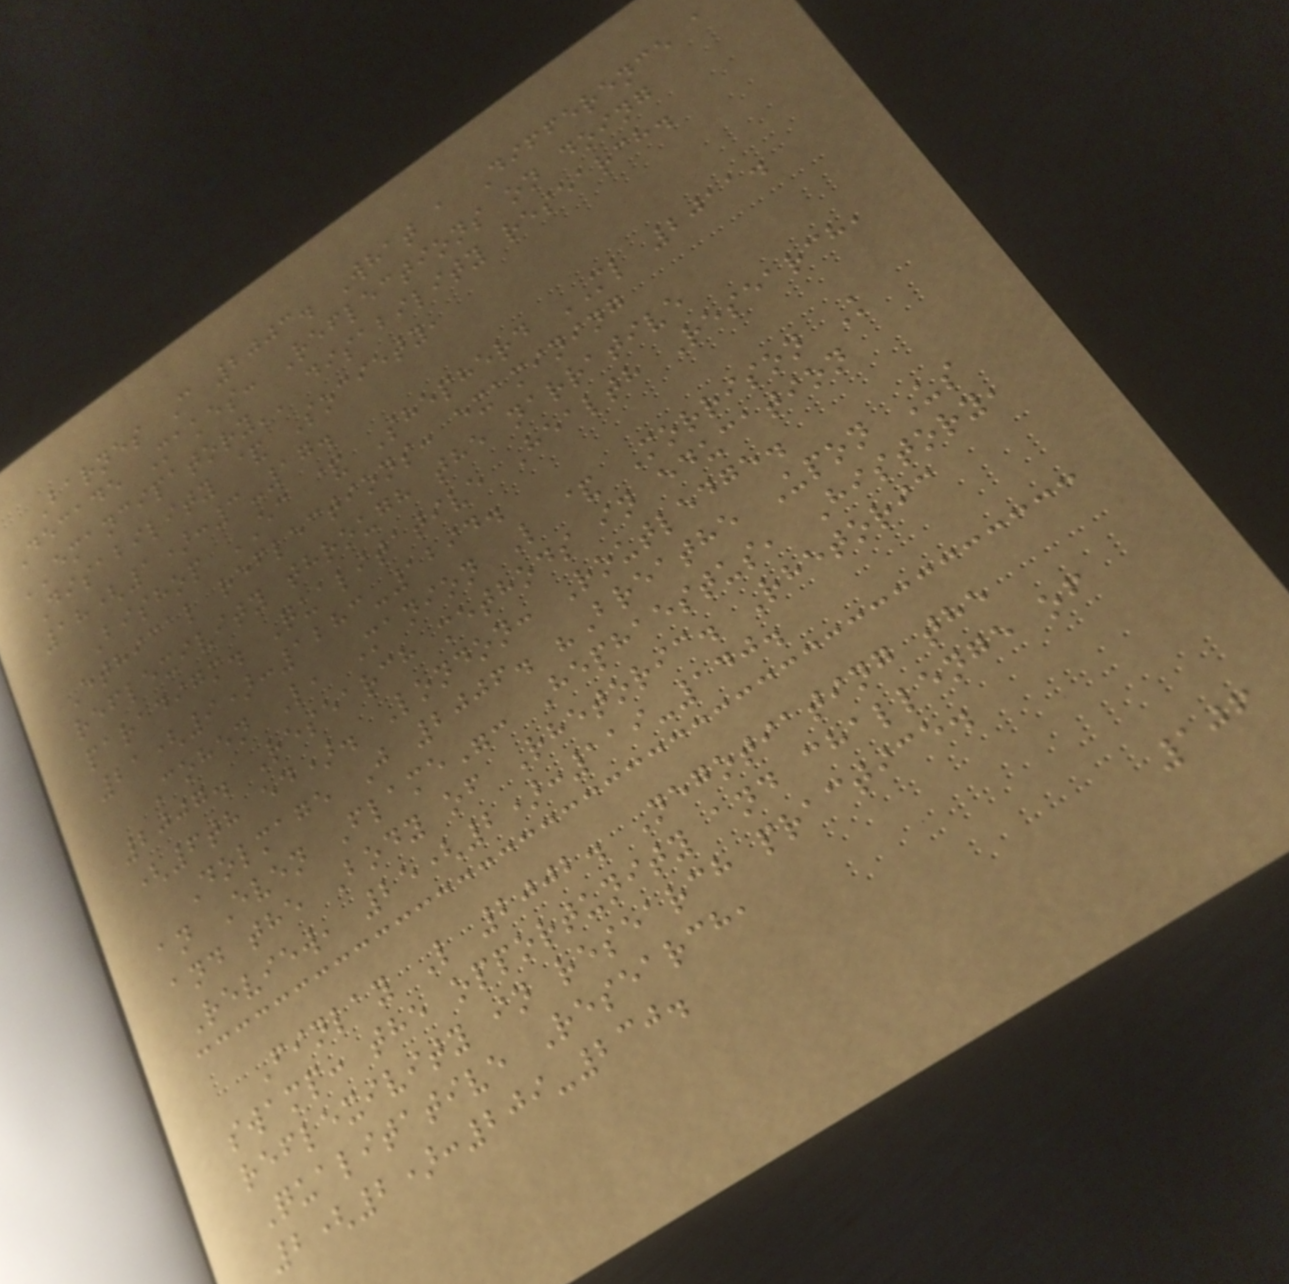Barnes C 2003. What a Difference a
Decade Makes: Reflections on doing
''emancipatory'' disability research.
Disability & Society,
18(1):3-17.
Bishop EC & Shepherd ML 2011.
Ethical reflections: examining
reflexivity through the narrative
paradigm. Qualitative Health Research,
21(9):1283-1294.
Cohen L, Manion L & Morrison K
2007. Research methods in education
(6th ed). London: Routledge.
Dolmage J 2006. "Breathe Upon Us
an Even Flame": Hephaestus, History,
and the Body of Rhetoric. Rhetoric
Review, 25(2):119-140.
Finlay L 2002. Negotiating the
swamp: the opportunity and challenge of
reflexivity in research practice.
Qualitative Research,
2(2):209-230.
106
